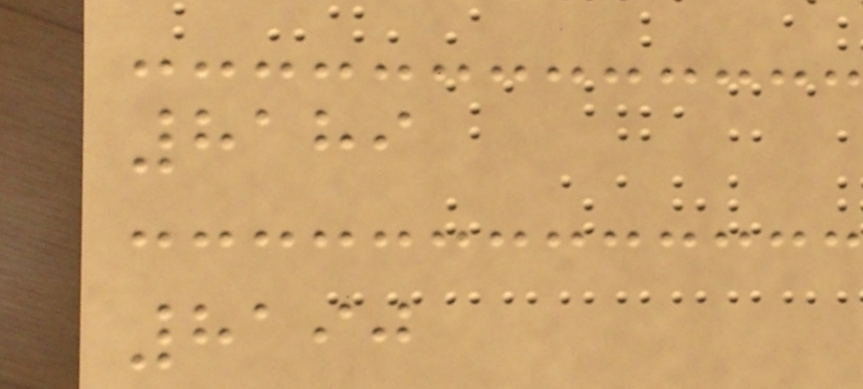8189
8190
